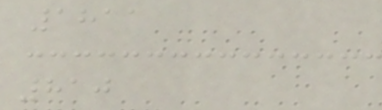1811
810
